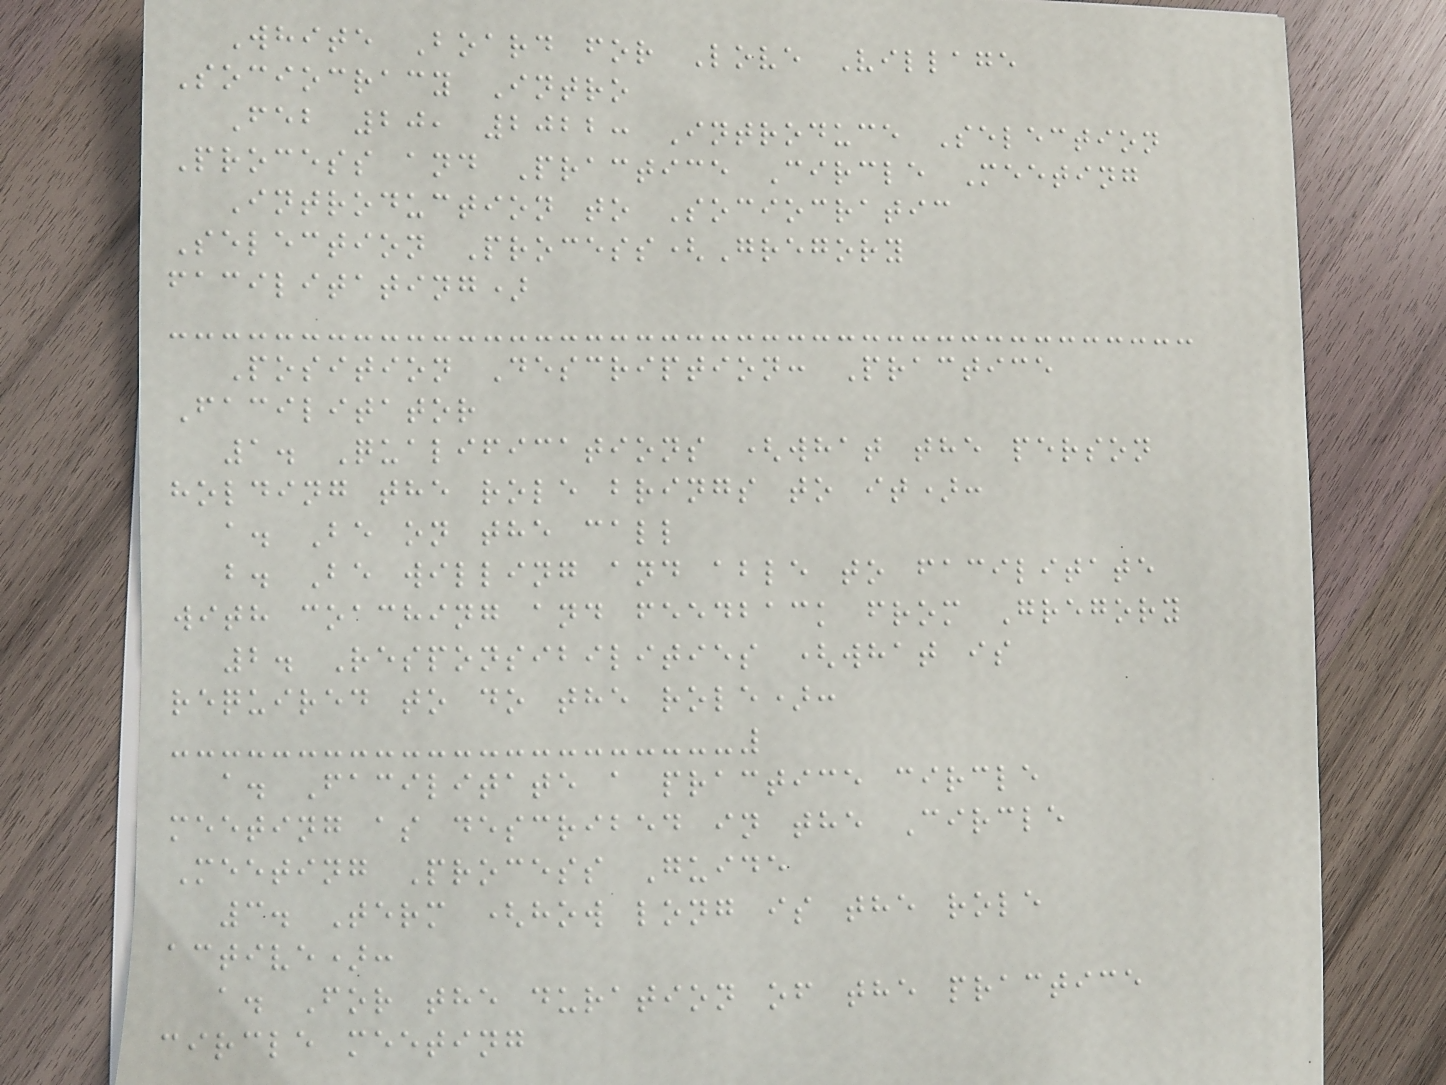White Board for Love Village
Sociocracy Intro
Feb 20, 2022: Introduce Selection
Process and Practice Circle Meeting
Introduction to Sociocratic
Selection Process(Gregory
facilitating)
Position Description: Practice
Facilitator
1. Qualifications (what the person
holding the role brings to it):
a. Be on the call
b. Be willing and able to facilitate
with coaching and feedback from Gregory
2. Responsibilities (what is
required to do the role):
a. Facilitate a practice circle
meeting as described in the Circle
Meeting Process Guide
3. Term (how long is the role
active):
a. For the duration of the practice
circle meeting
